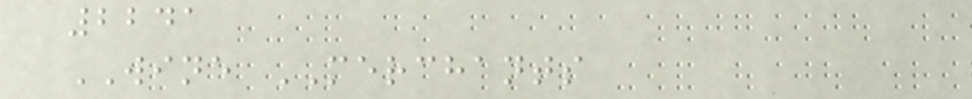2241
WINE MERCHANTS
